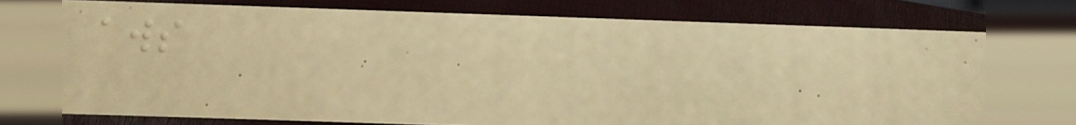aws
